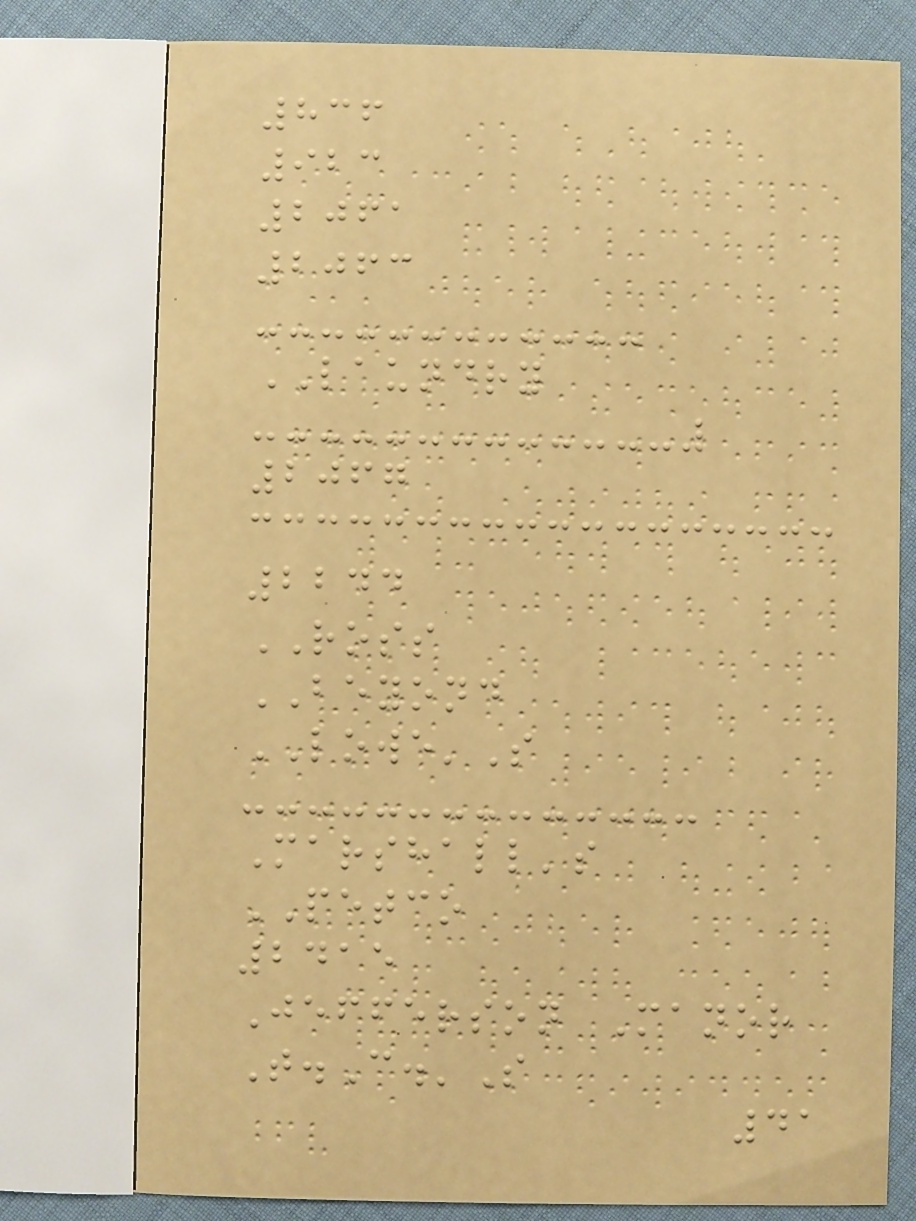836
923
2061
2063
LAUNDRY
2067
2244
ROSS
BEYOND
LOWE'S
Marshall's
PETCO
2415
Jefferson Manor
T.C.'S
41
